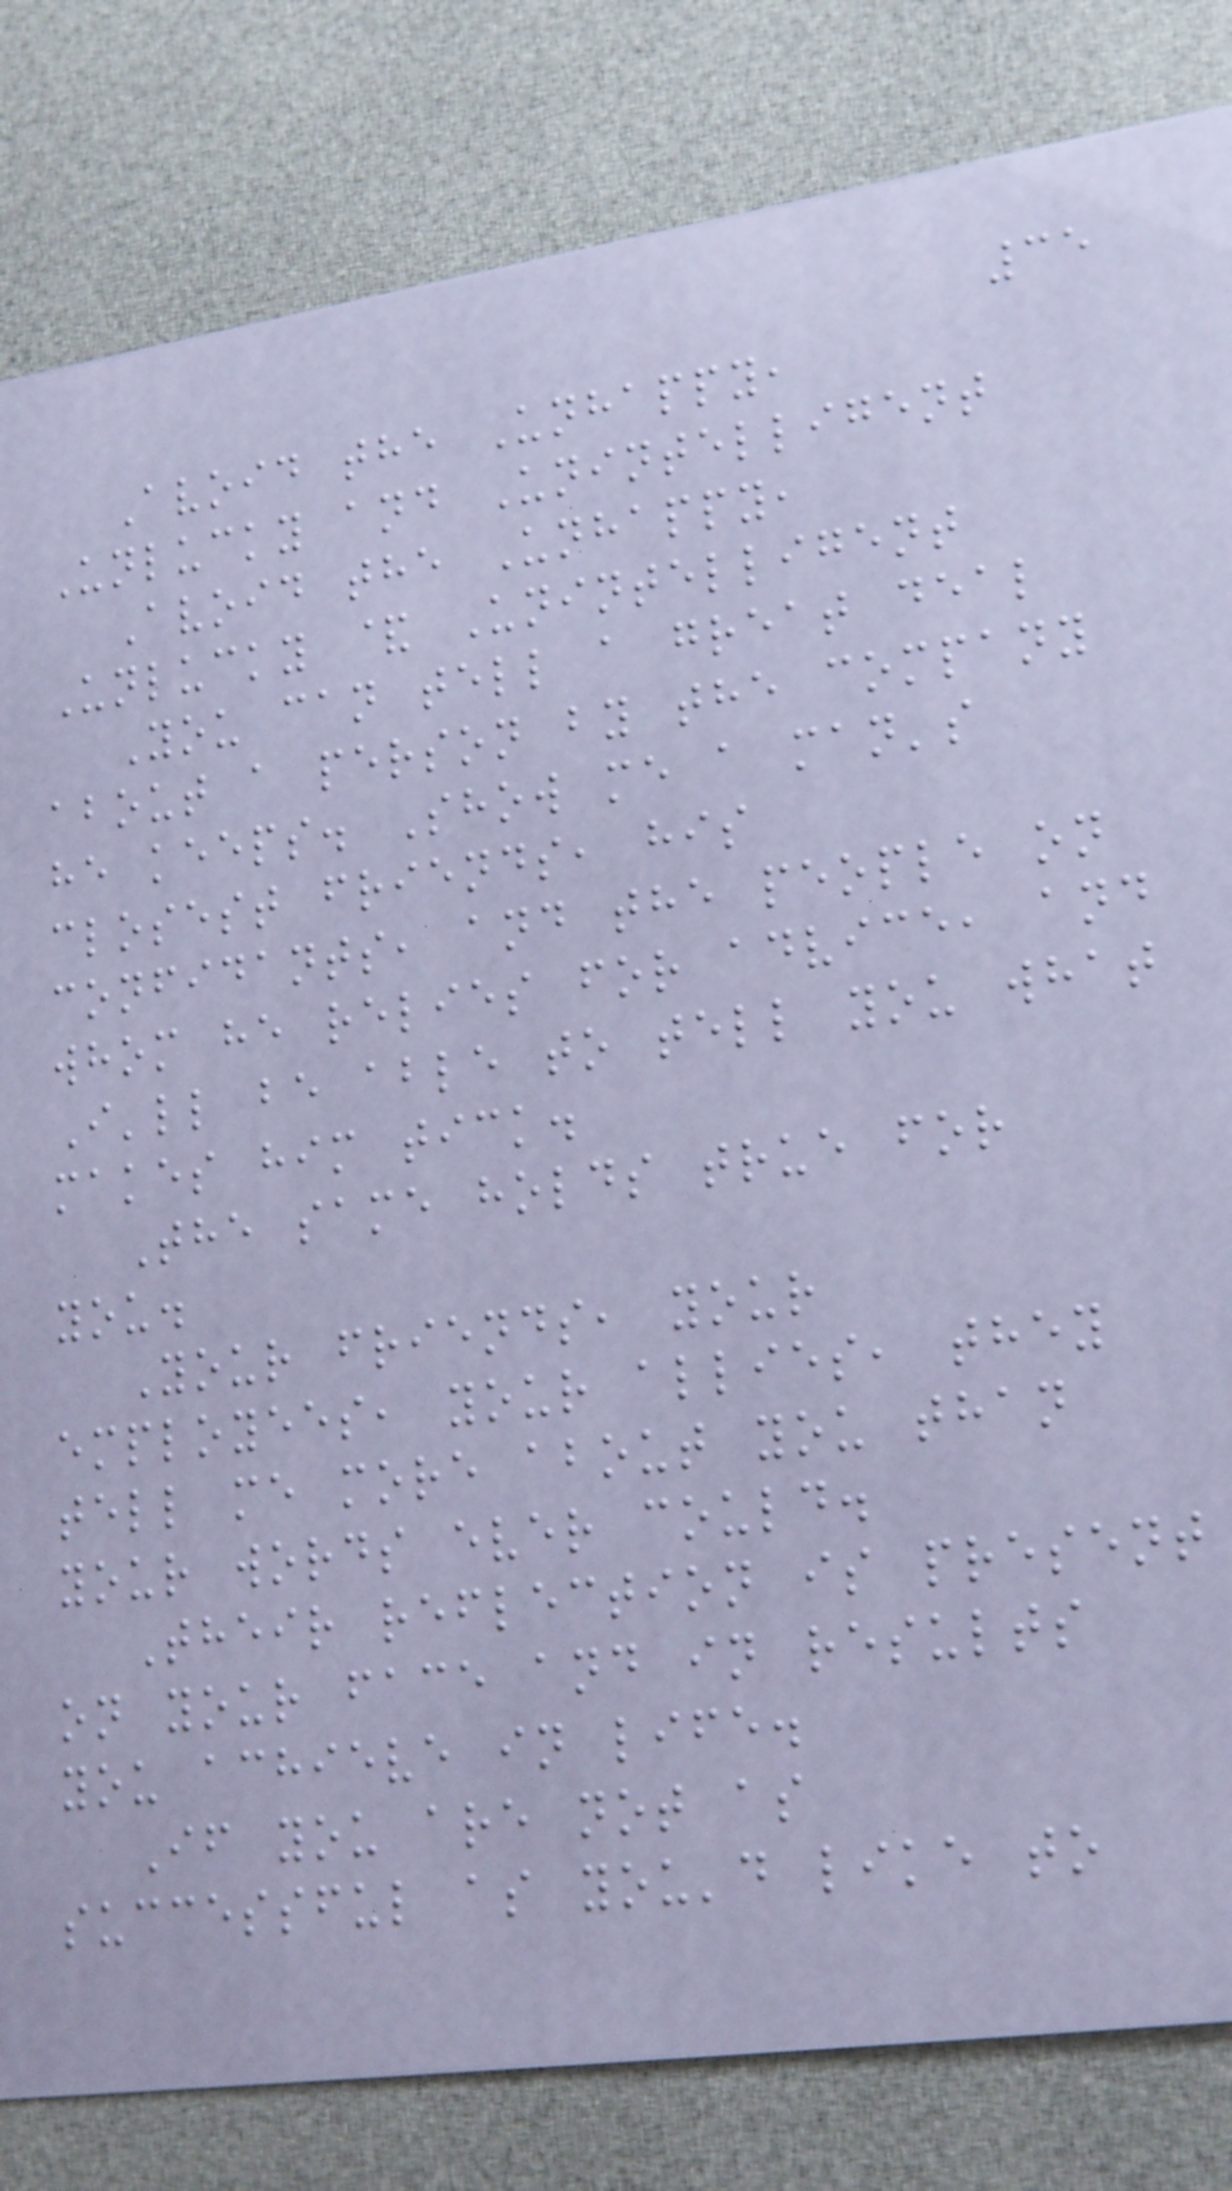35
Avoid the Unhappy,
Unlucky and Unintelligent
Avoid the Unhappy,
Unlucky & Unintelligent
You can tell a great deal
about a person by the company
he keeps. Show me a man's
closest friends, his
confidants, and the people on
whom he relies for advice, and
I'll be able to tell you what
makes him tick.
The same holds true for
you.
Your friends, your
employees, your allies, they
tell me more about you than
your words ever could.
Their reflection is present
on your face and in results
you achieve in life.
If you are not as
successful as you'd like to
